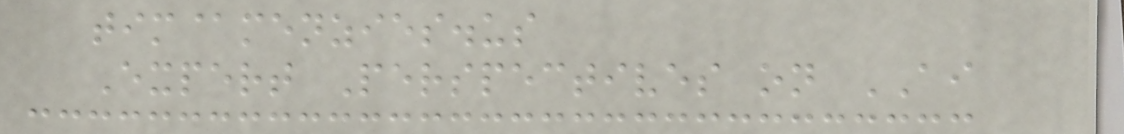tim@menzies.us
Expert Perspectives on AI
